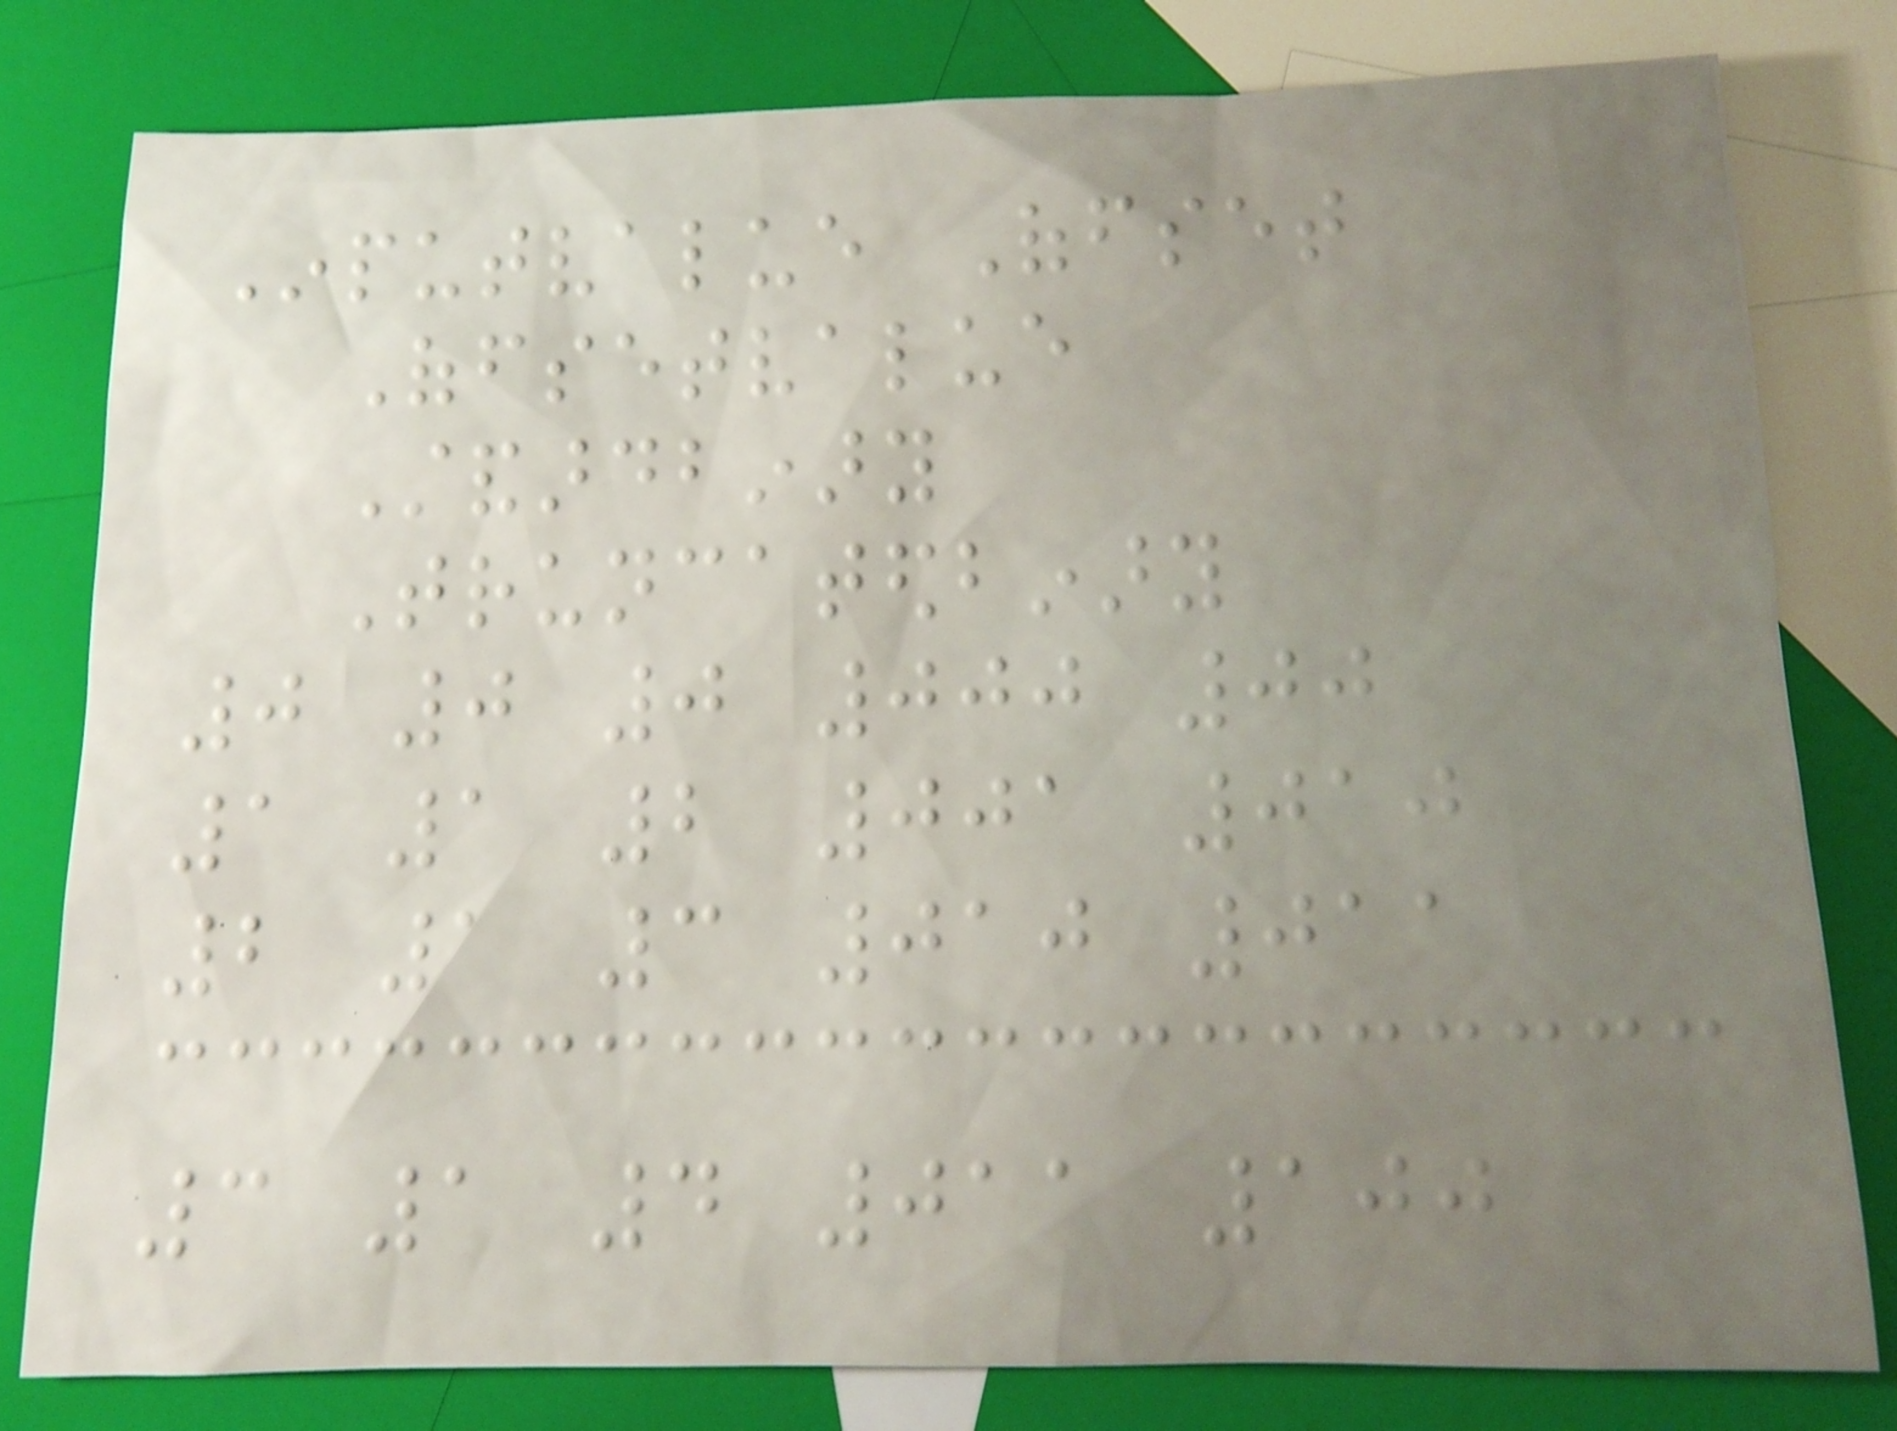Inputvalue Offset
Offsetvalue
Standardbinary
Truncatedbinary
0 0 0 000 00
1 1 2 001 010
2 1 3 010 011
3 1 4 011 100
